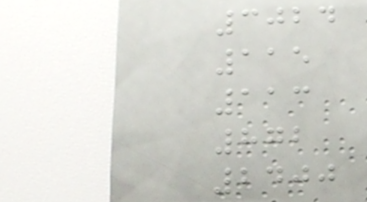3024
115
113
872
2400
